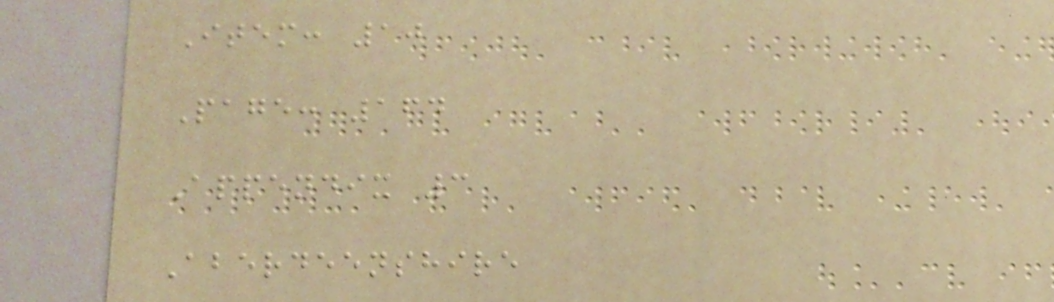Item: 10
Page: 164
Appendix 3
Aberdeenshire
